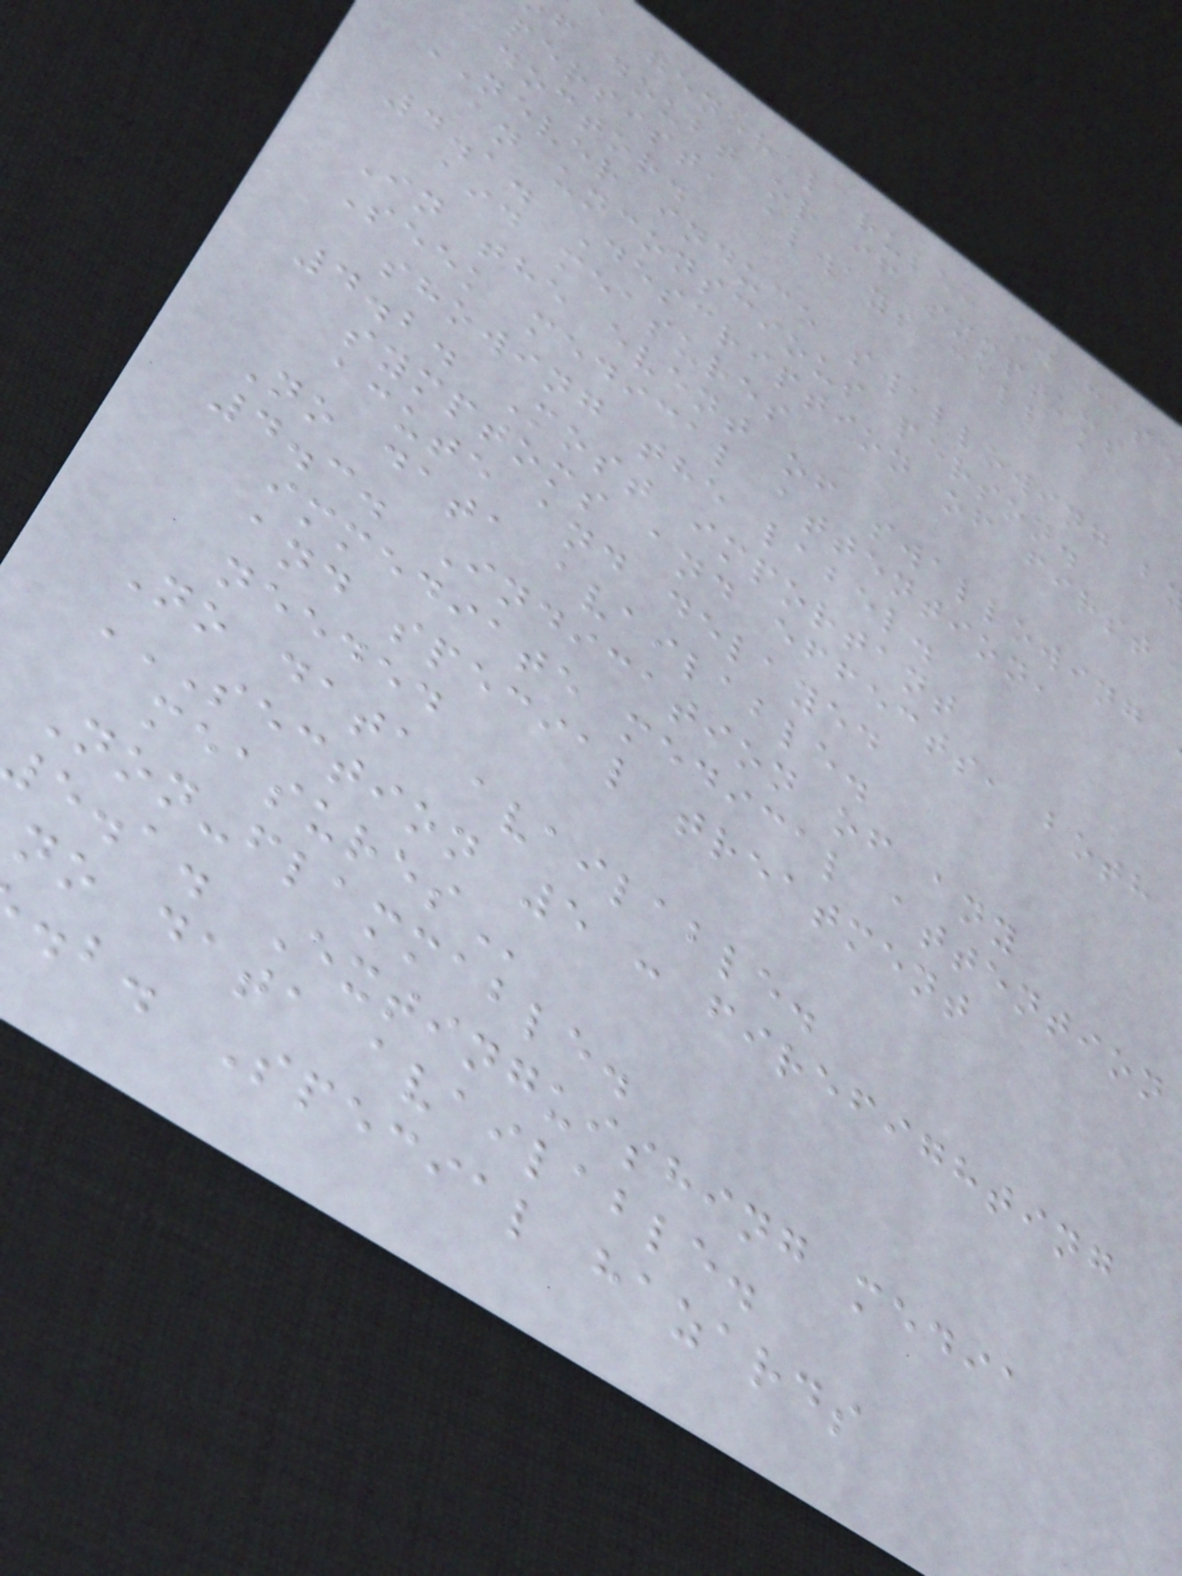a general rule, in case
f doubt or if symptoms
persist, always call a
doctor.
NEVER induce swallowing b
an unconscious person.
4.1. Description of first
aid measures
In the event of swallowing
Seek medical attention,
showing the label.
4.2. Most important
symptoms and effects, both
acute and delayed
No data available.
4.3. Indication of any
immediate medical attention
and special treatment
needed
No data available.
SECTION 5 : FIREFIGHTING
Non-flammable.
e.a. Extinguishing media
no data available.
.b. Special hazards
